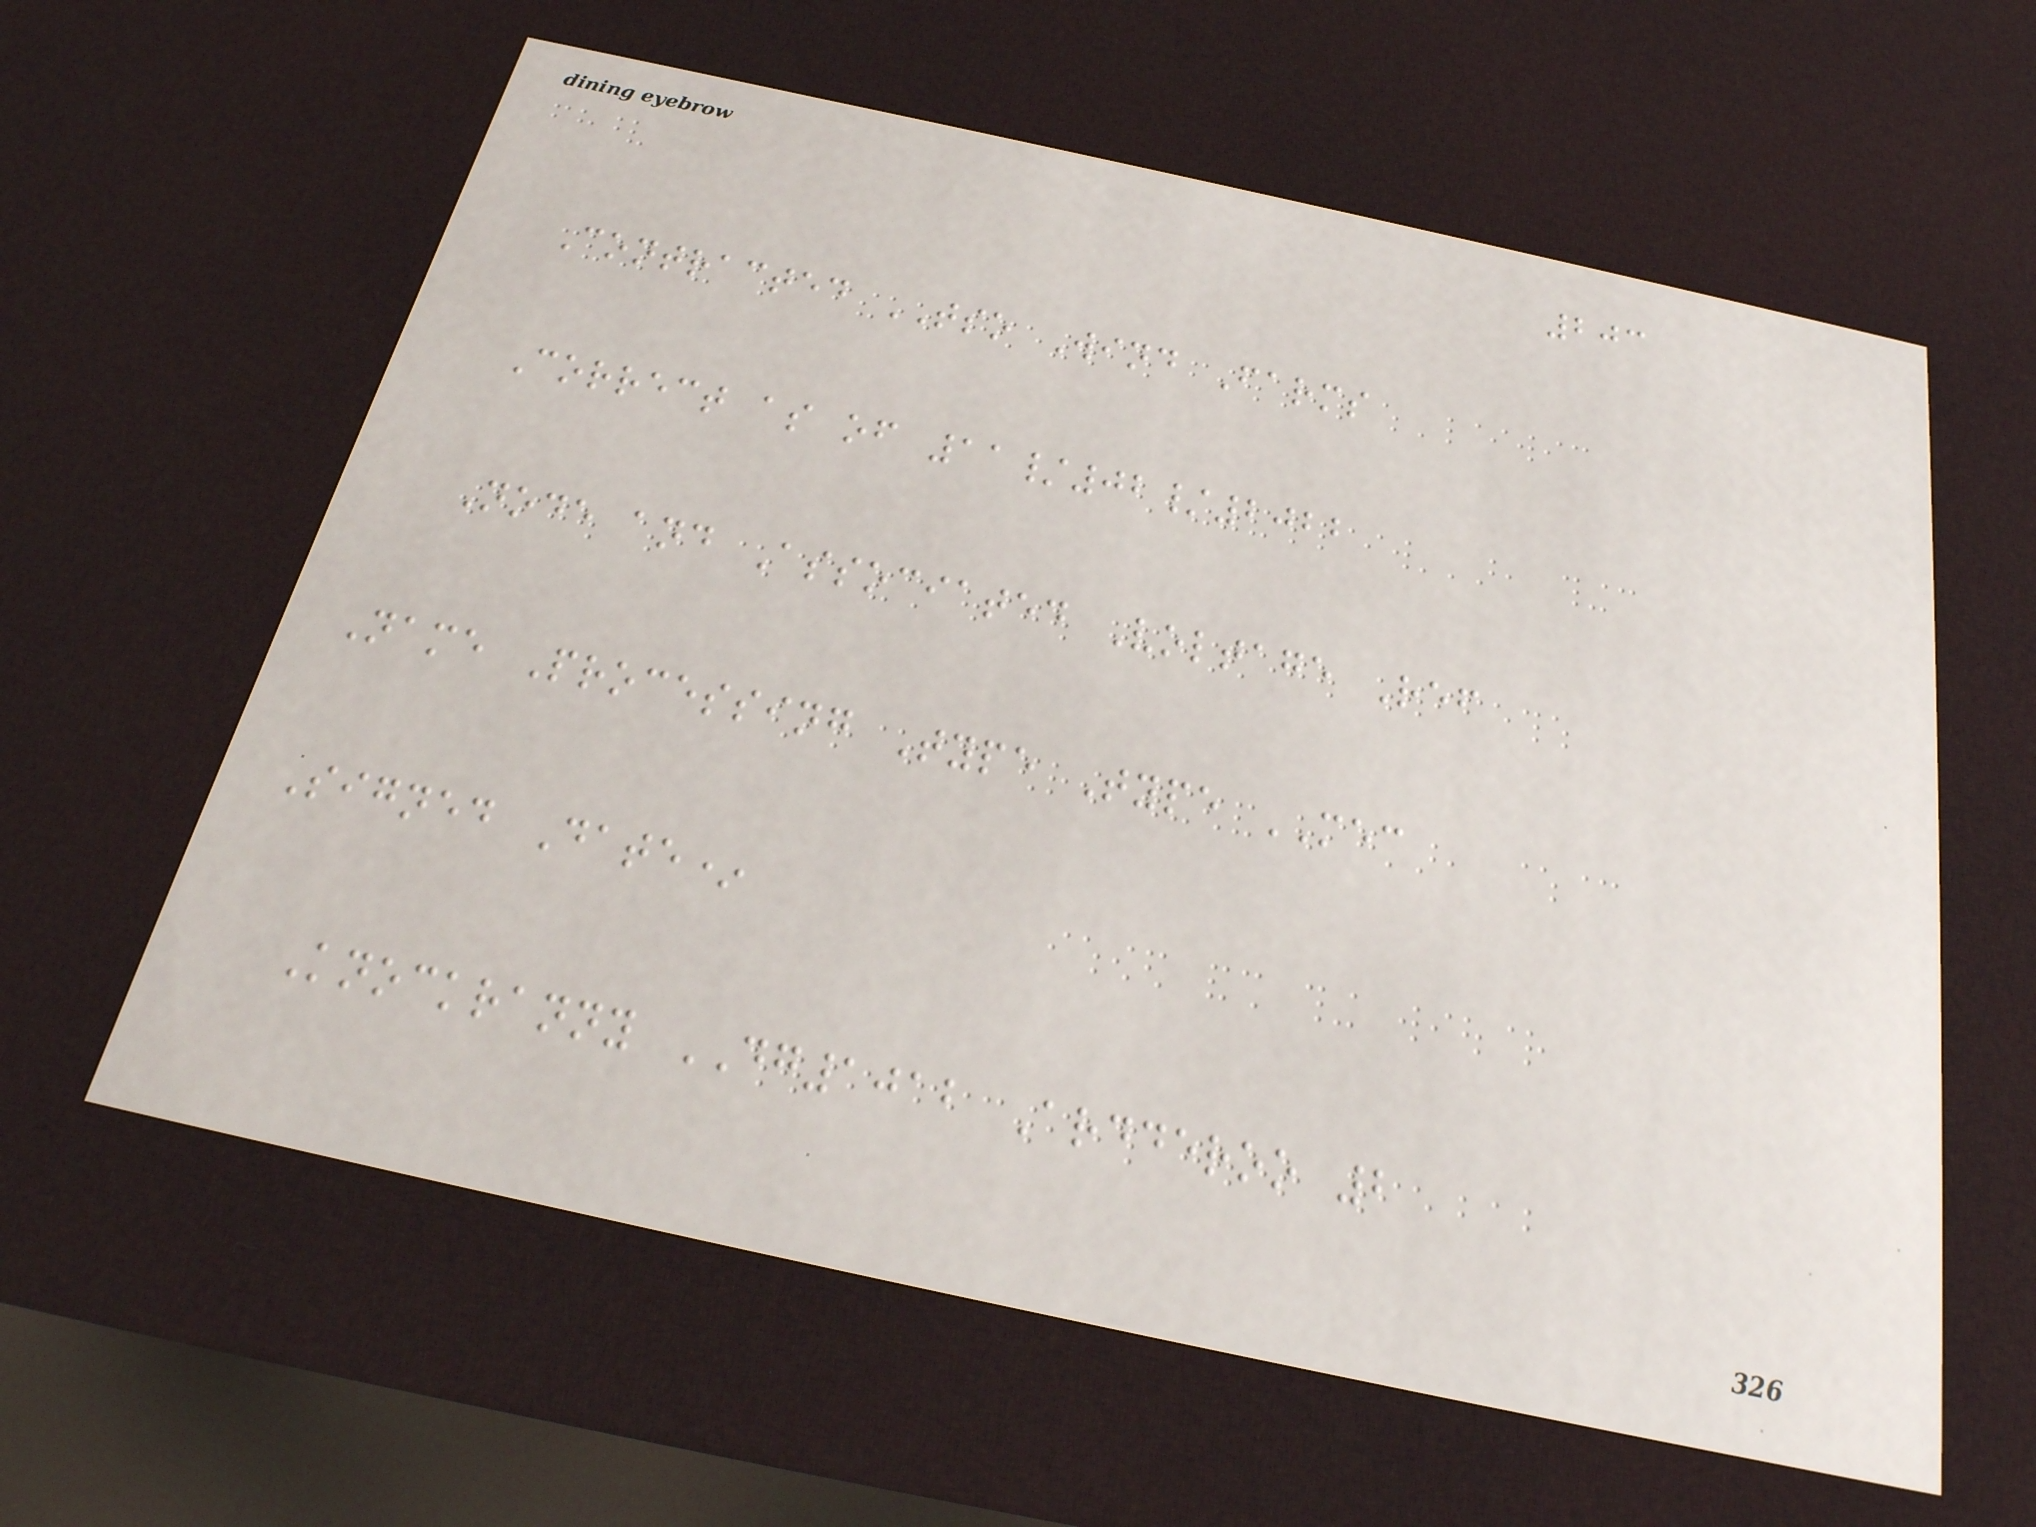203
Contracted TSO Wind Farms
Correct as of 11/02/2022
Node and Associated Voltage Ref
Name Processing Type Type MEC
Signed Date*
Knockranny DG1012 Ardderoo 2
